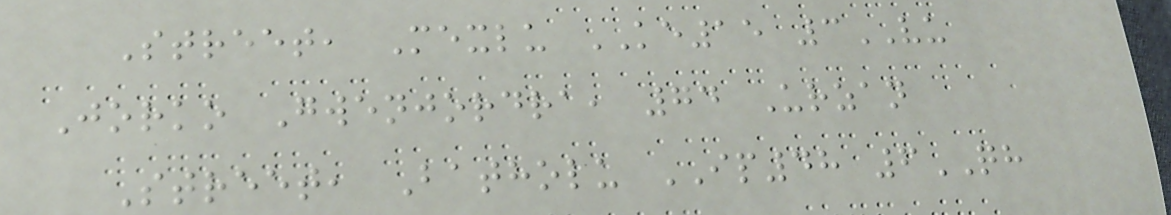Street, Mexlu KE15 3VU
Jorko Gwenjordra, 74 Urzan
Street, Batholu IP48 6QH
